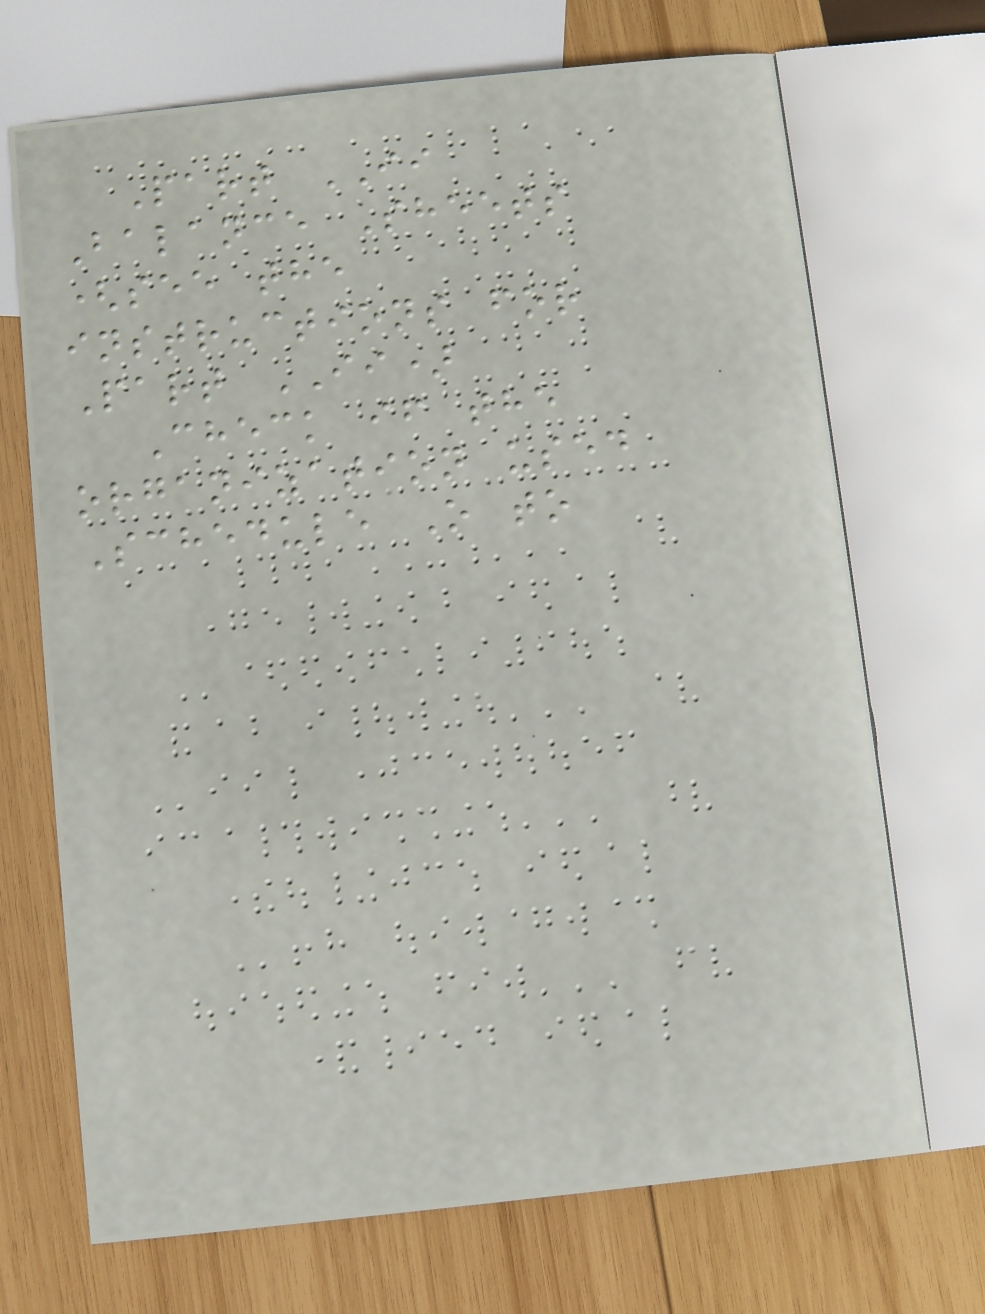Part II
Balance Sheets
(see the
instructions for
Part II)
Check if the
organization used
Schedule O to
